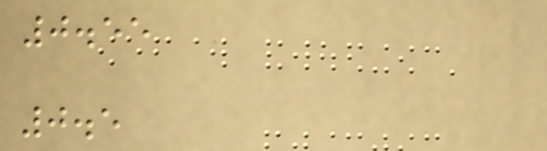0.55
0.5
